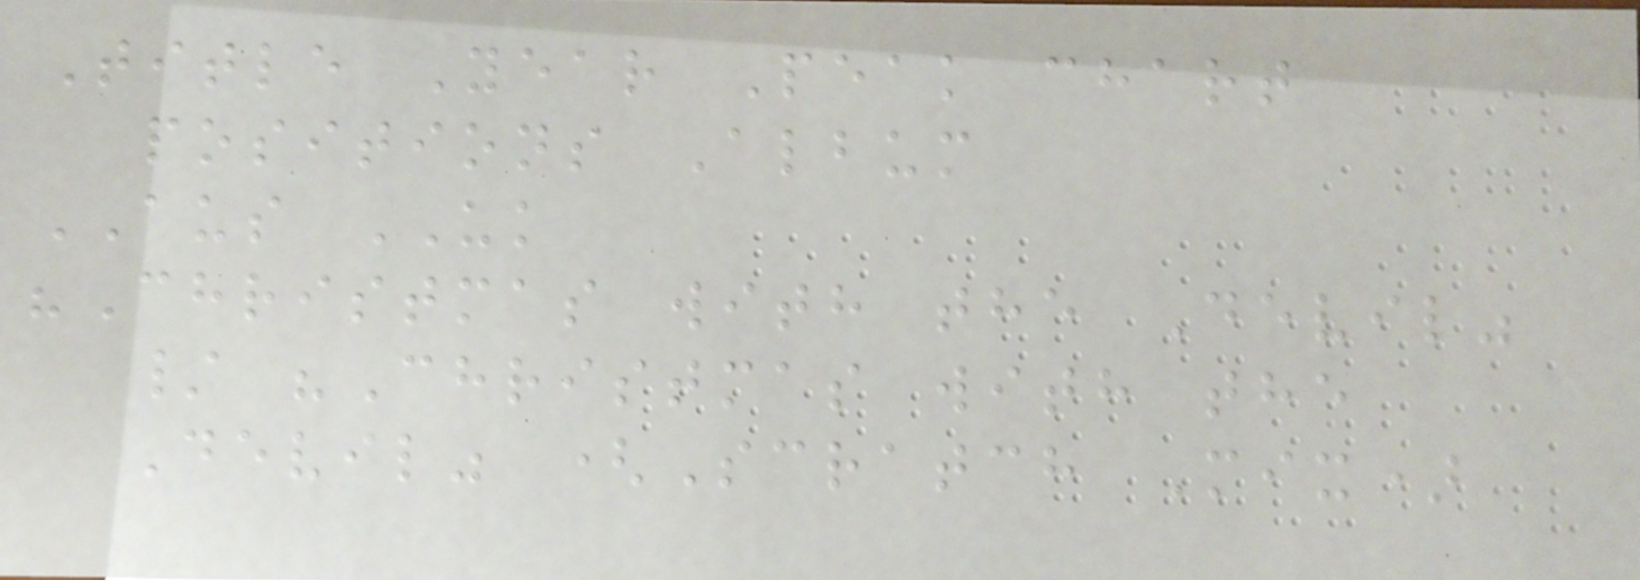Title Year Peak chart
positions Album
AUS UK
"Christmas with the Devil"
/ "Christmas with the
Devil" (Scratch Mix)
